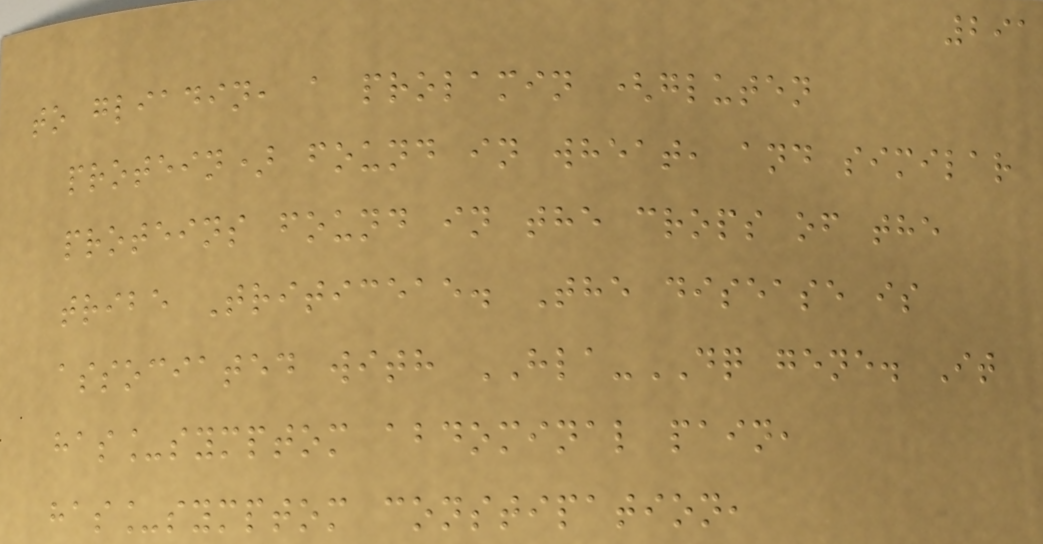291
to gliadin, a prolamin (gluten
protein) found in wheat, and similar
proteins found in the crops of the
tribe Triticeae. The disease is
associated with HLA-DQ gene. It
has_symptom abdominal pain,
has_symptom constipation,
